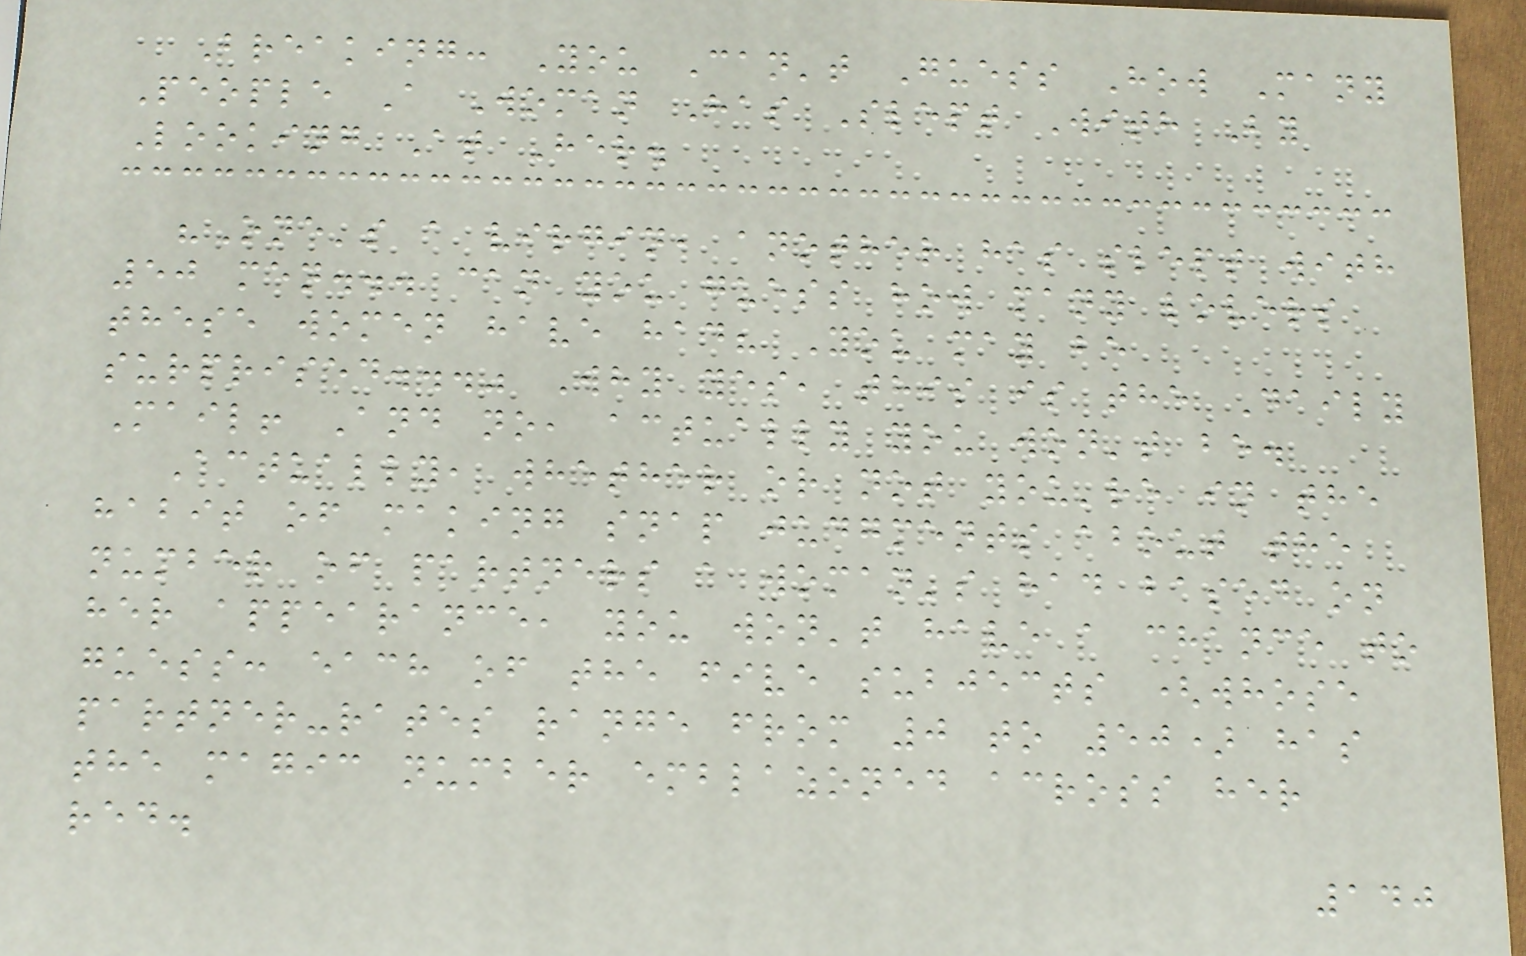Breaking: You Can't Guess How Many
People A Woman Has Slept With By
Looking At Her.
"One's a virgin, another has slept with
50 men... can you guess how many lovers
these women have had? You may be
surprised..." Why yes, this is the Daily
Mail! And no, actually you won't be.
Actually, whether or not you're in the
habit of making snap judgments about the
number of partners a woman's had based on
her appearance, you won't have a chance to
guess: each of the five subjects (whose
partner-rates range from 0 to 50) has
the magic number emblazoned across her
red.
140
